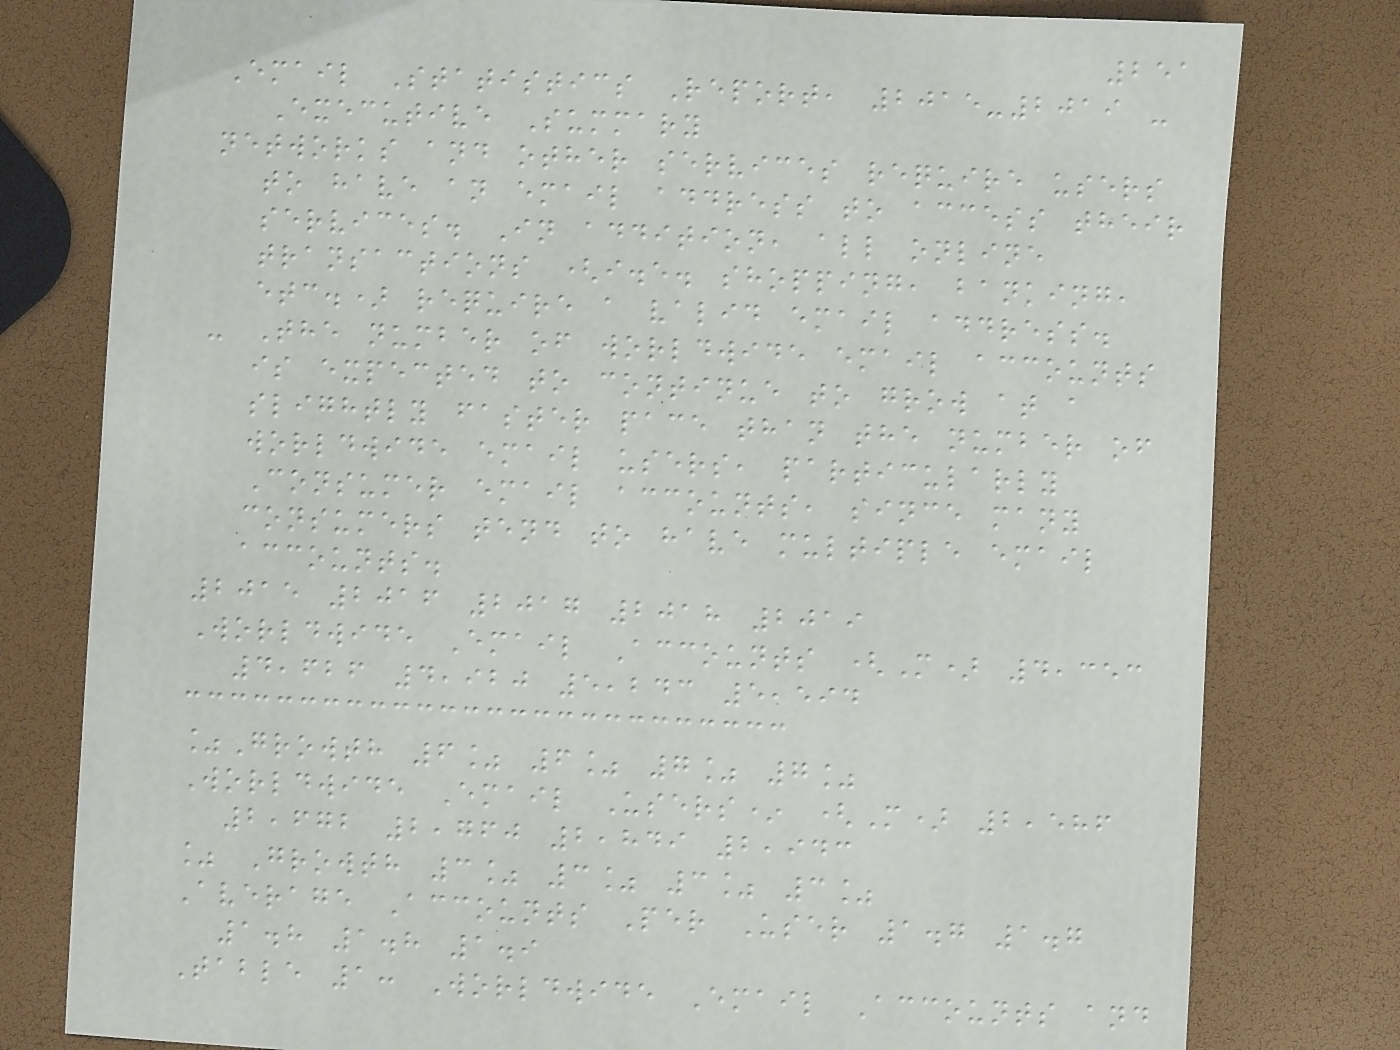251
Email Statistics Report, 2015-2019 -
Executive Summary
networks and other services require users
to have an email address to access their
services. In addition, all online
transactions (i.e. shopping, banking,
etc.) require a valid email address.
- The number of worldwide email accounts
is expected to continue to grow at a
slightly faster pace than the number of
worldwide email users, particularly
Consumer email accounts, since many
consumers tend to have multiple email
accounts.
2015 2016 2017 2018 2019
Worldwide Email Accounts (M) 4,353
4,626 4,920 5,243 5,594
%Growth 6% 6% 7% 7%
Worldwide Email Users* (M) 2,586
2,672 2,760 2,849 2,943
% Growth 3% 3% 3% 3%
Average Accounts Per User 1.7 1.7
1.8 1.8 1.9
Table 1: Worldwide Email Accounts and
